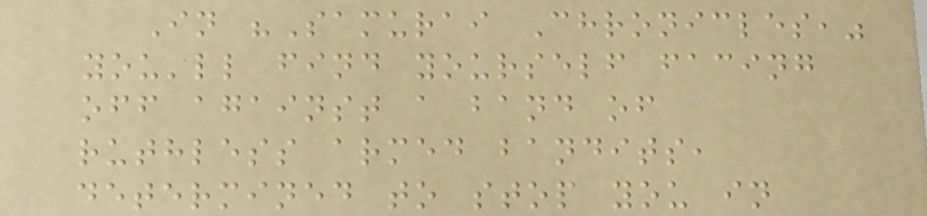In "Samurai Chronicles,"
you'll find yourself facing
off against a band of
ruthless armed bandits,
determined to stop you in
